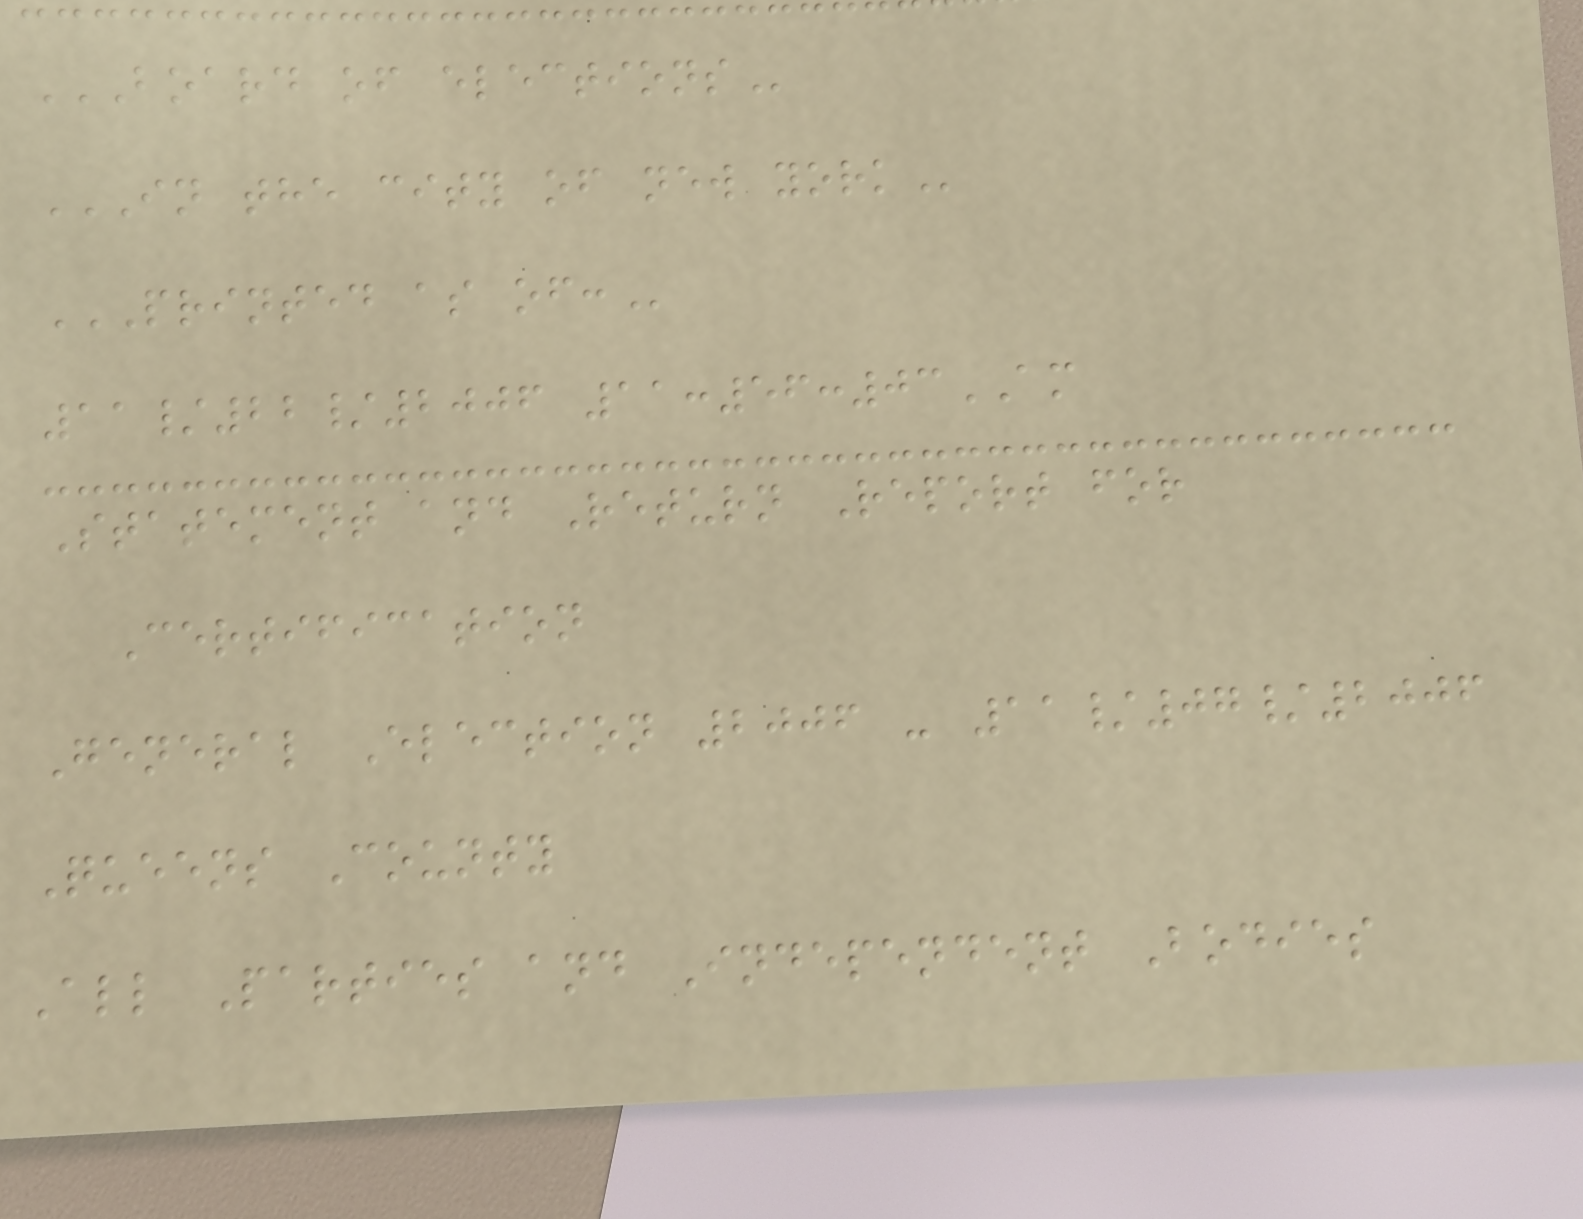BOARD OF ELECTIONS
IN THE CITY OF NEW YORK
PRINTED AS OF:
11/22/2006 11:56:03AM
Statement and Return Report for
Certification
General Election 2006 - 11/07/2006
Queens County
All Parties and Independent Bodies
